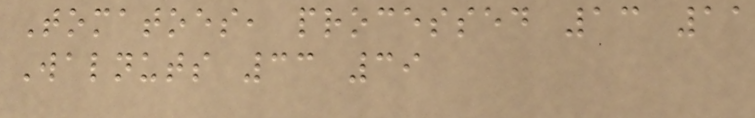Tomatoes, processed 13 11
Walnuts 33 39
